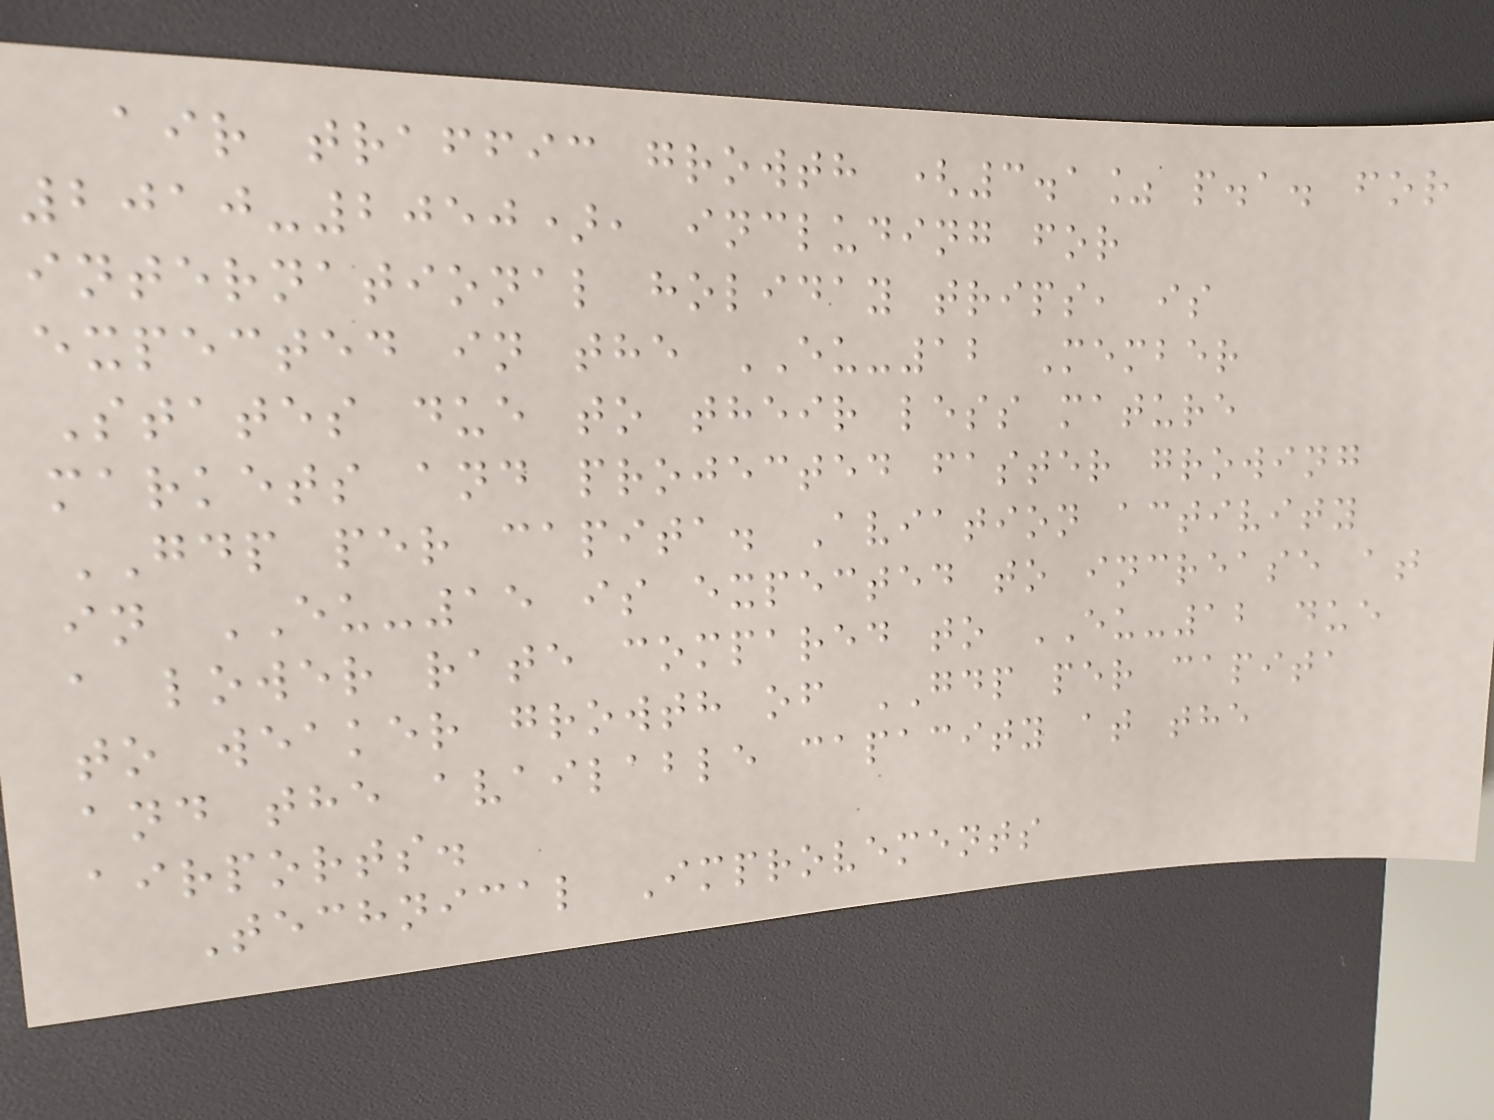air traffic growth (3.1% p.a. for
2010-2050), including for
international holiday trips, is
expected in the EU-12 Member
States due to their less mature
markets and projected faster growing
GDP per capita. Aviation activity
in EU-15 is expected to increase at
a lower rate compared to EU-12 due
to weaker growth of GDP per capita
and the available capacity at the
airports.
Technical Improvements
